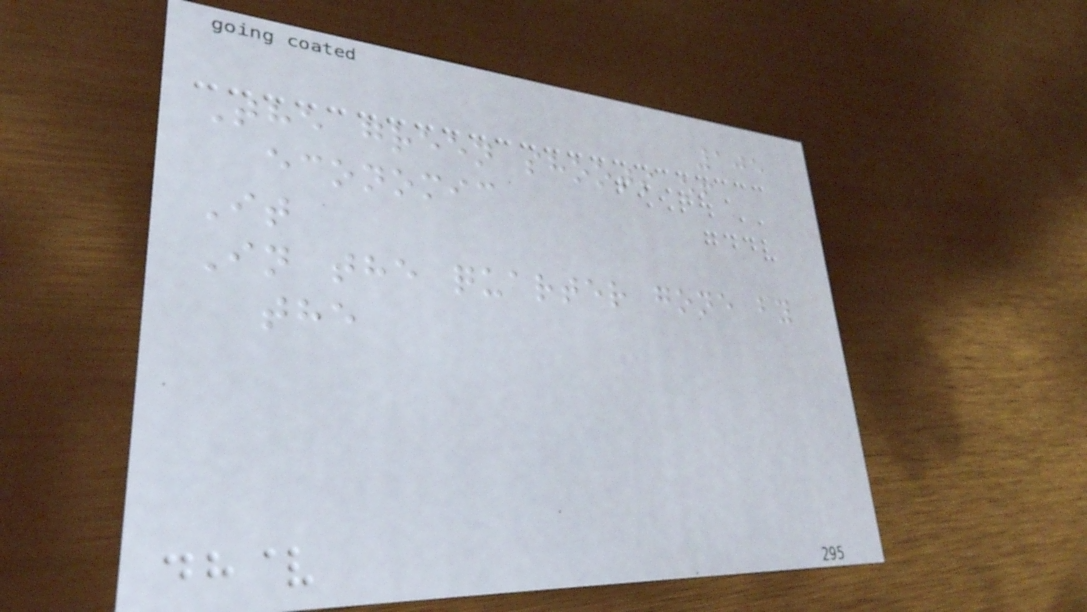105
The green shoots of
economic
It
In the quarter gone by
the
